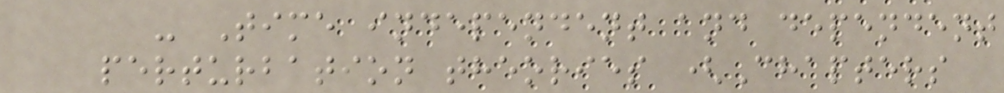- Time independent and dependent
perturbation theories (Chapters
